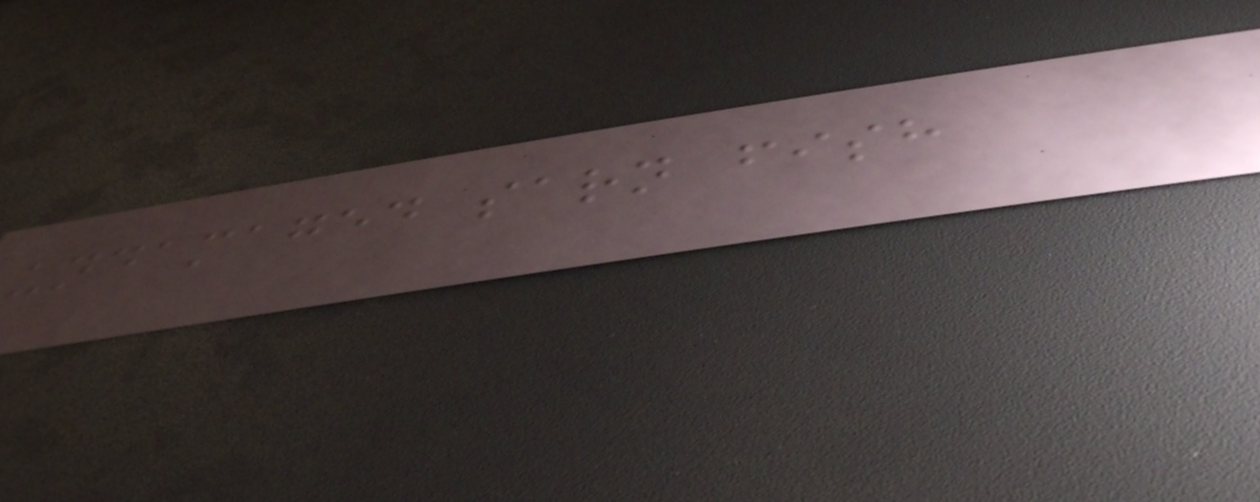undamaged sarn fish
